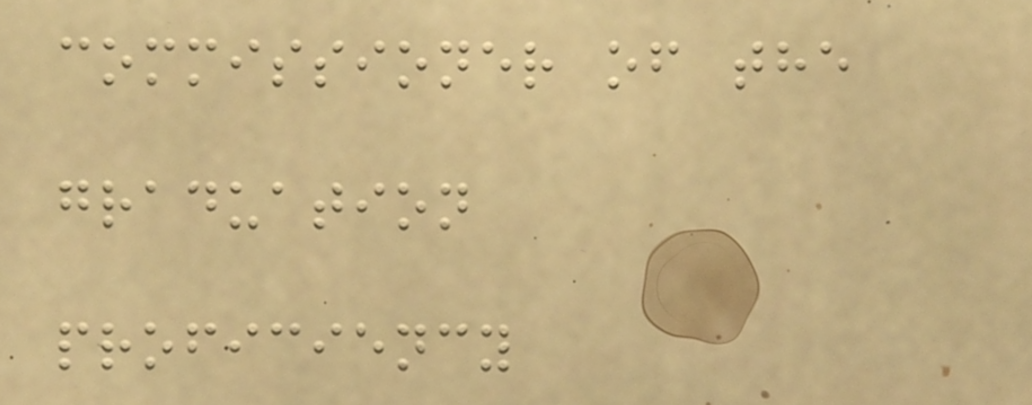commissioner of the
graduation
proficiency
